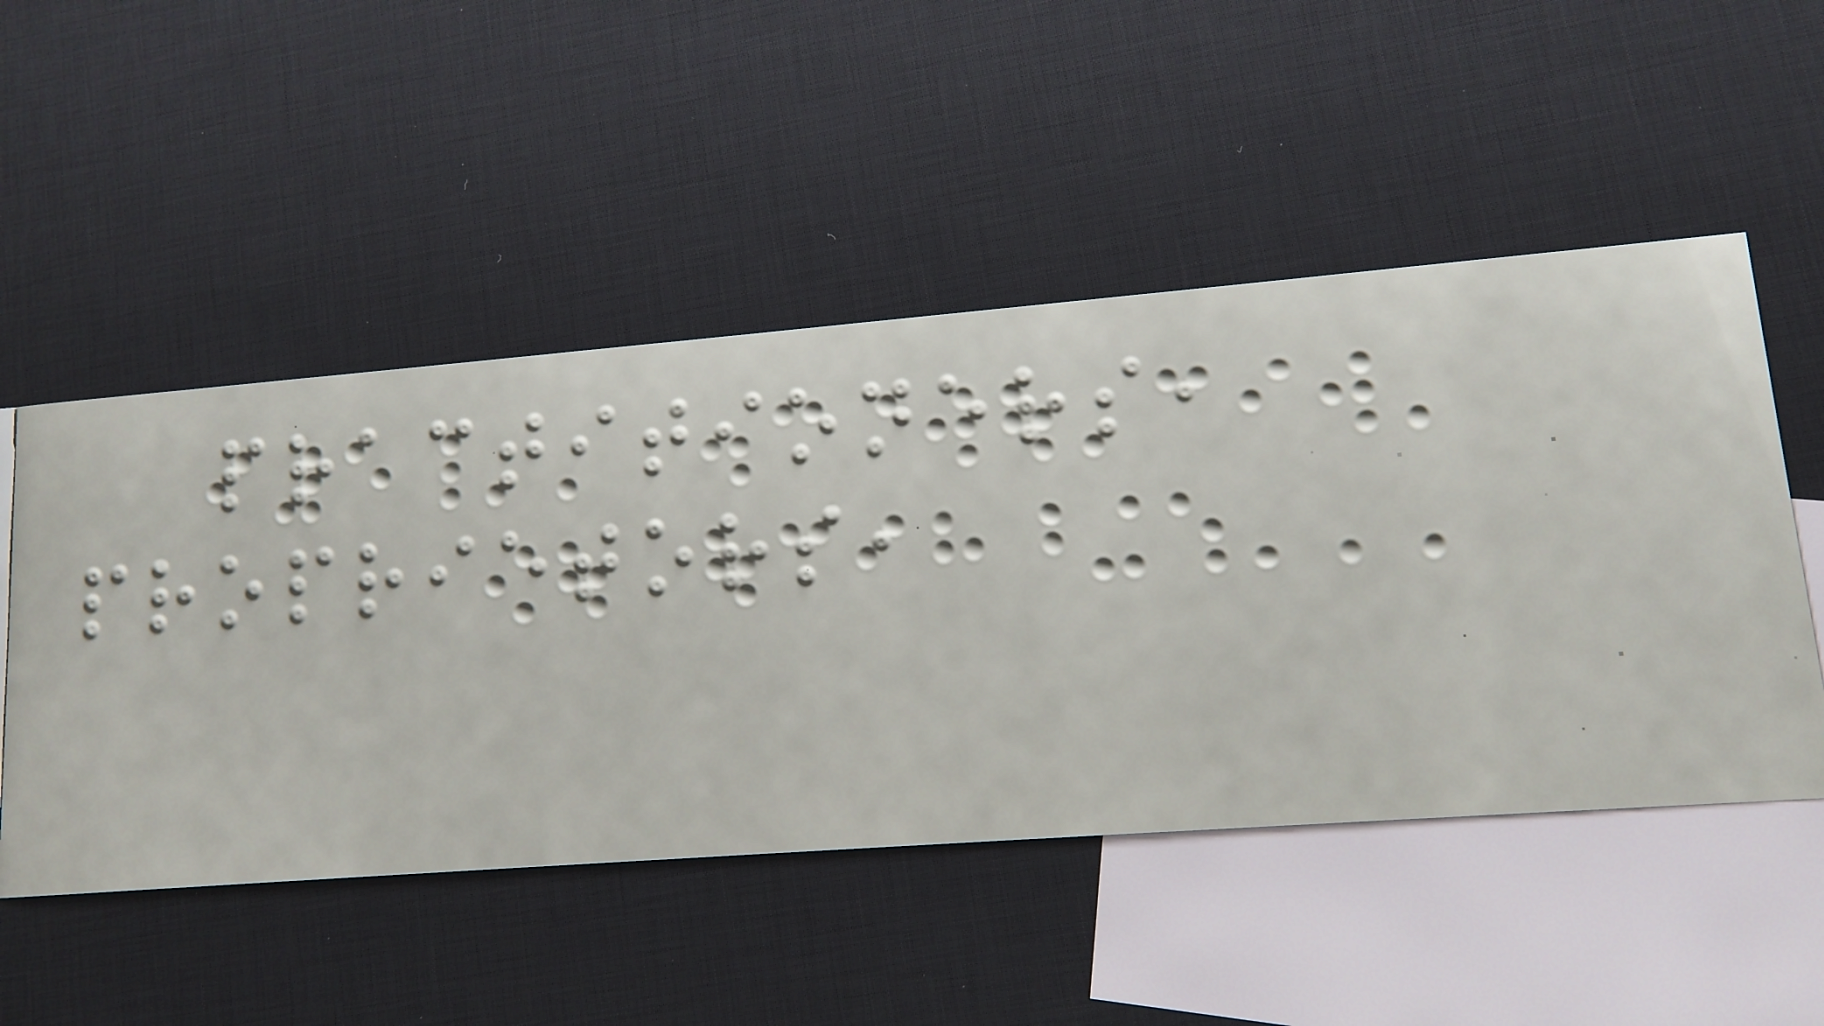practitioners,
proprietors,
